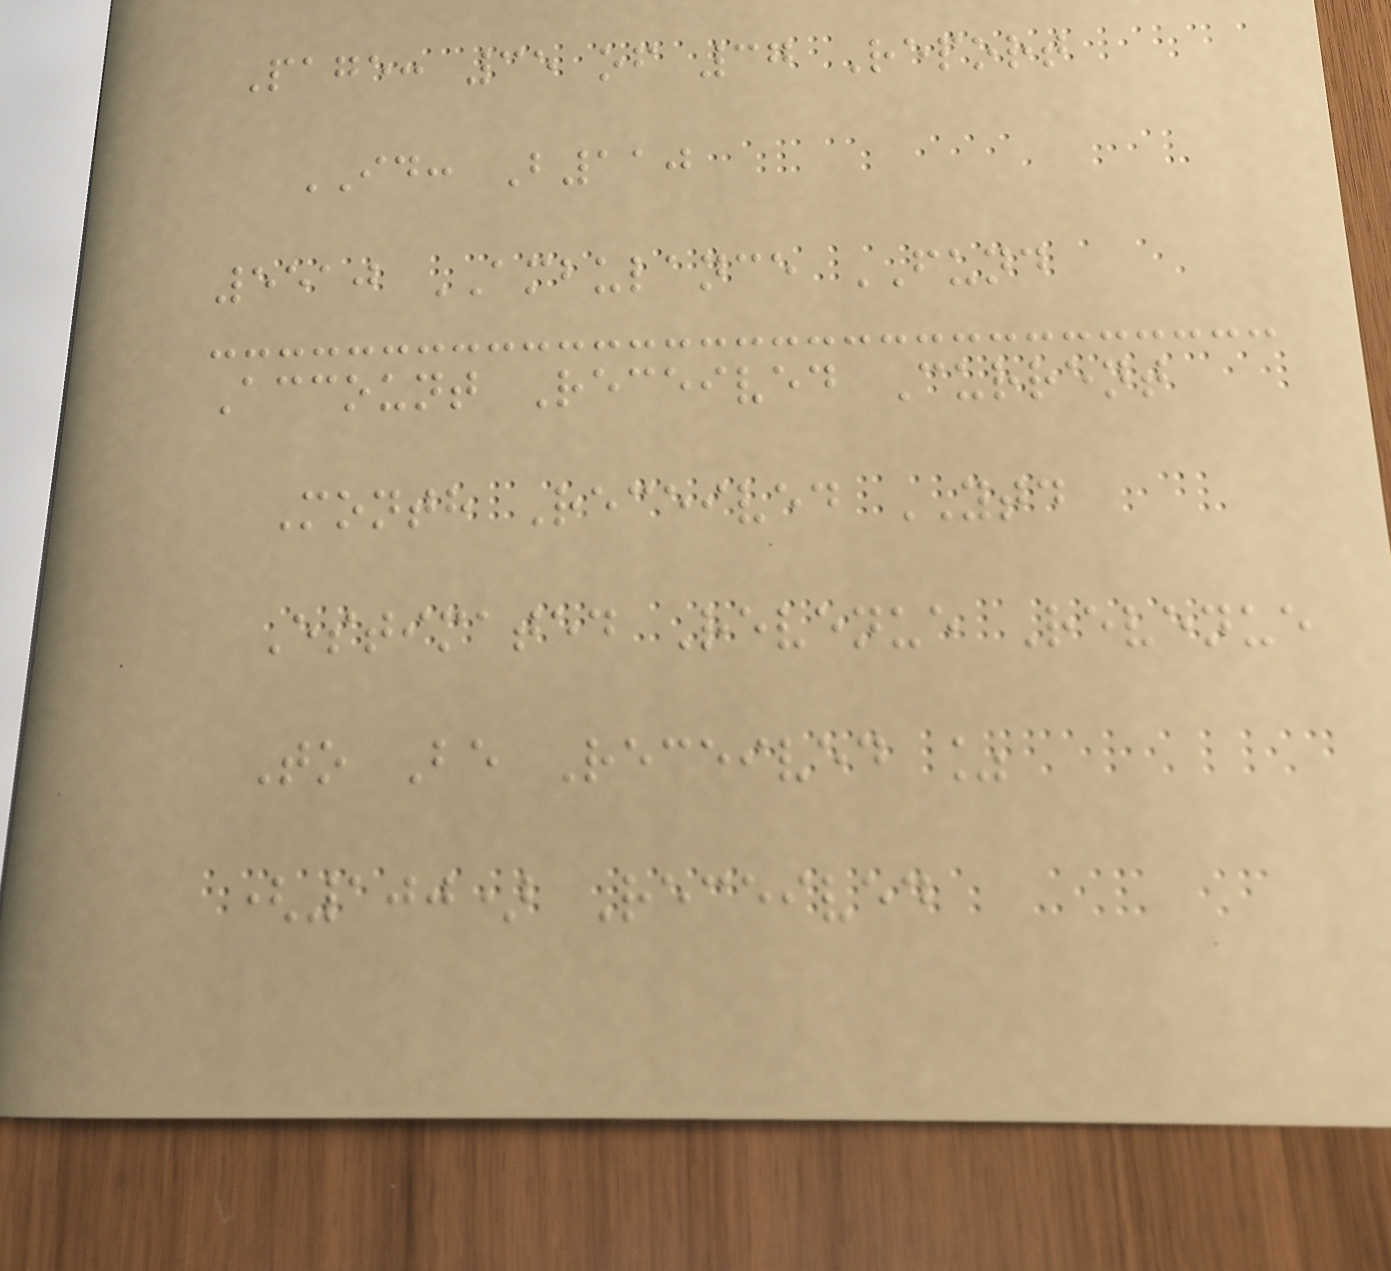Page: 35 of 37 Report
ID: B110
5510 AMBULANCE FUND
Account Received Current
Month Received YTD
Estimated Revenue Revenue
To Be Received %
(100) Received
